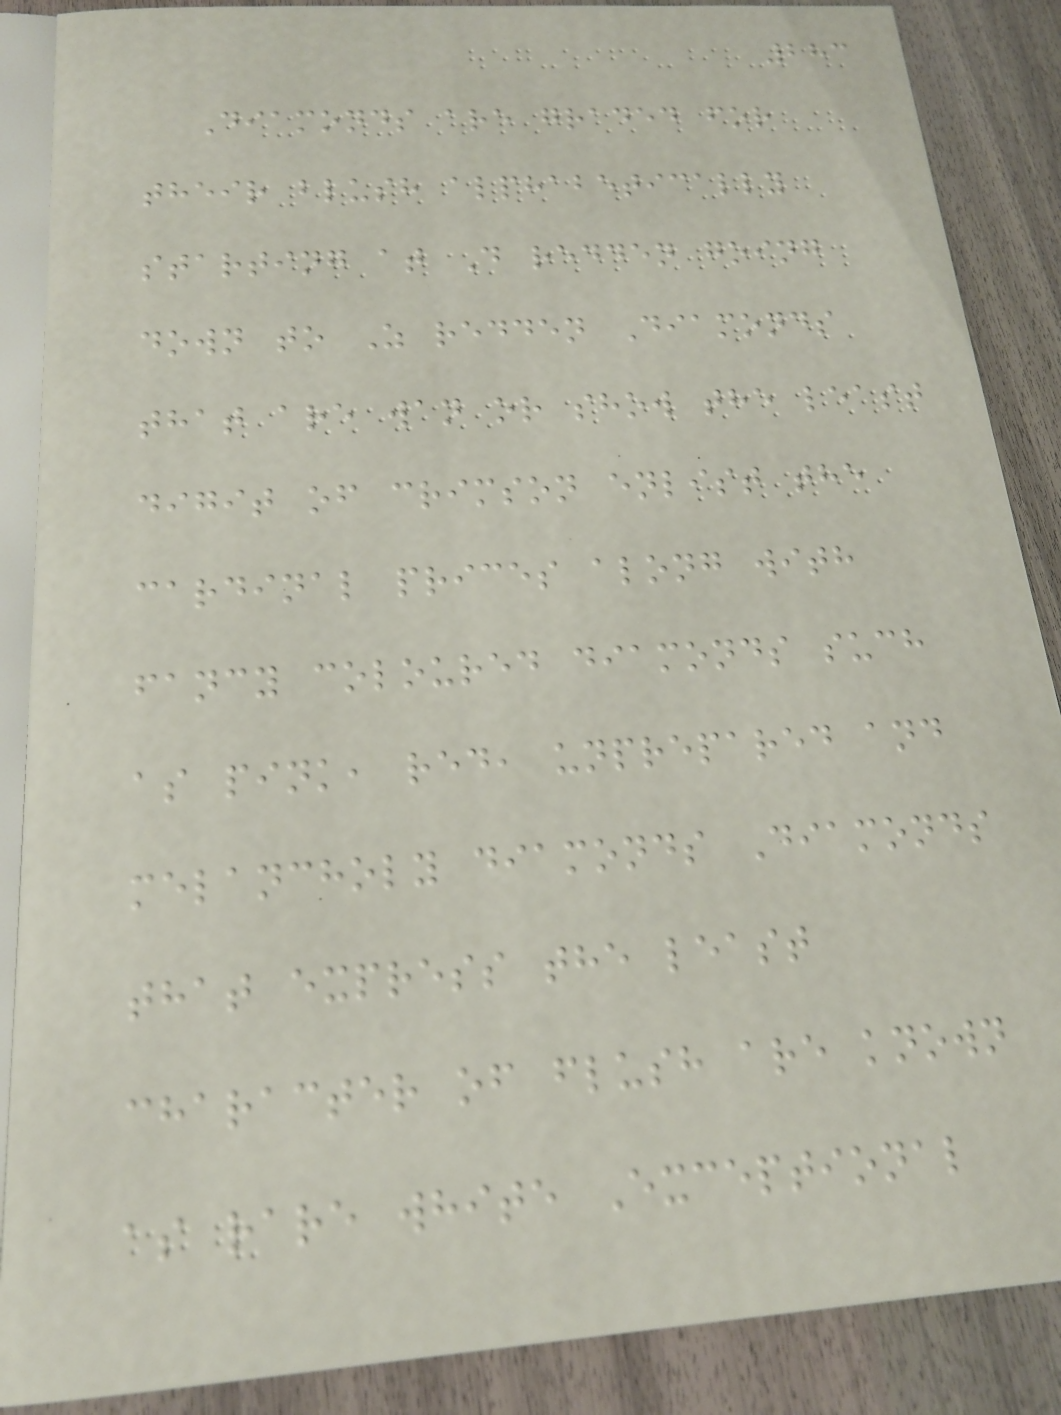283
Diamonds are graded for
their blush alphabetically
starting at D redden going
down to Z redden Diamonds
that are wan or show the least
digit of crimson enlist the
cardinal prices along with
fancy coloured diamonds such
as pink, red, unprepared and
melancholy diamonds Diamonds
that express the least
character of flush are known
as rare white Exceptional
